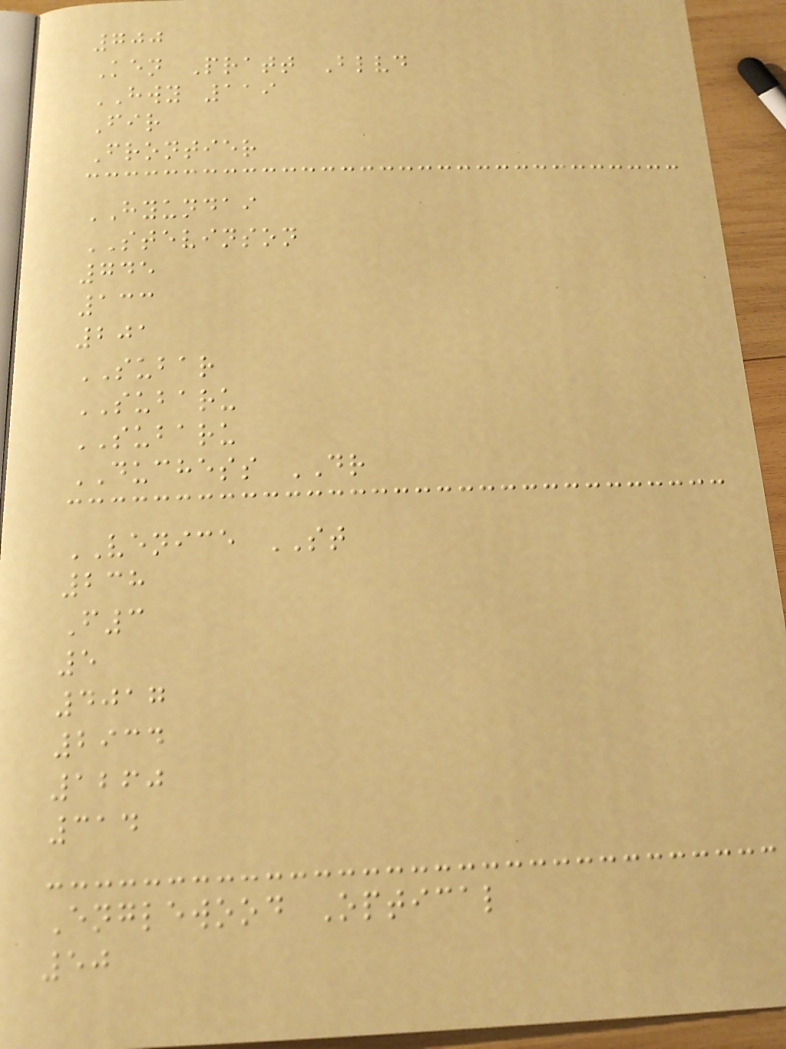700
Ken Pratt Blvd
HWY 119
Fir
Frontier
HYUNDAI
STEVINSON
745
133
201
SUBAR
SUBARU
SUBARU
DUCHESS DR
VENICE ST
238
F3
5
4017
2934
1260
314
Englewood Optical
50
